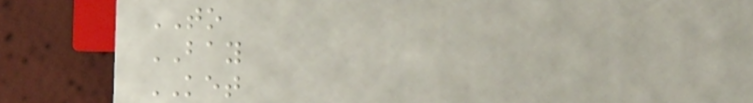TO
BAY
KET
